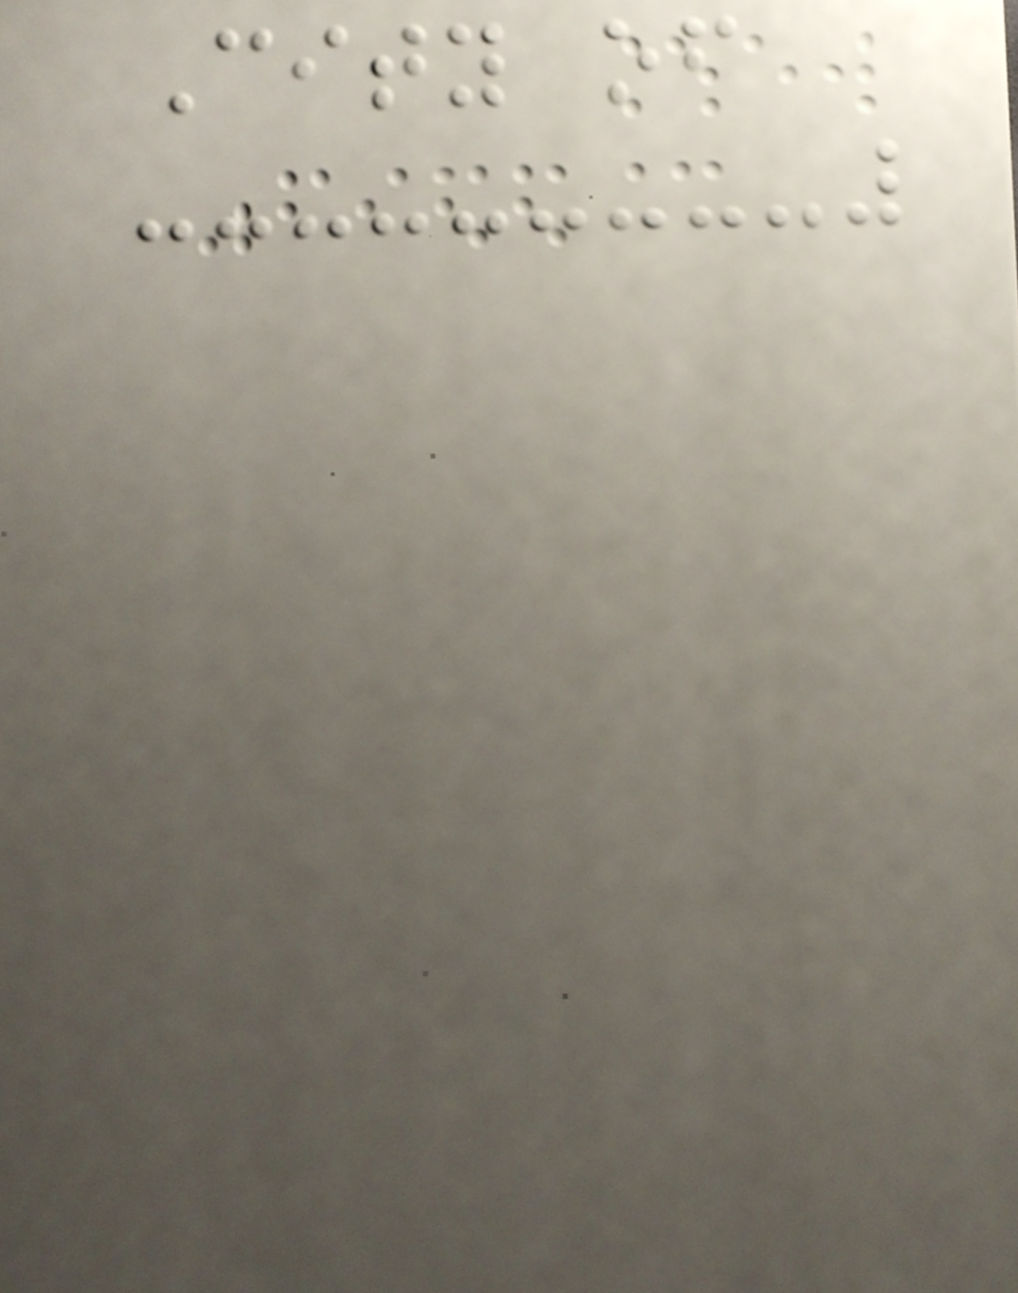City of
